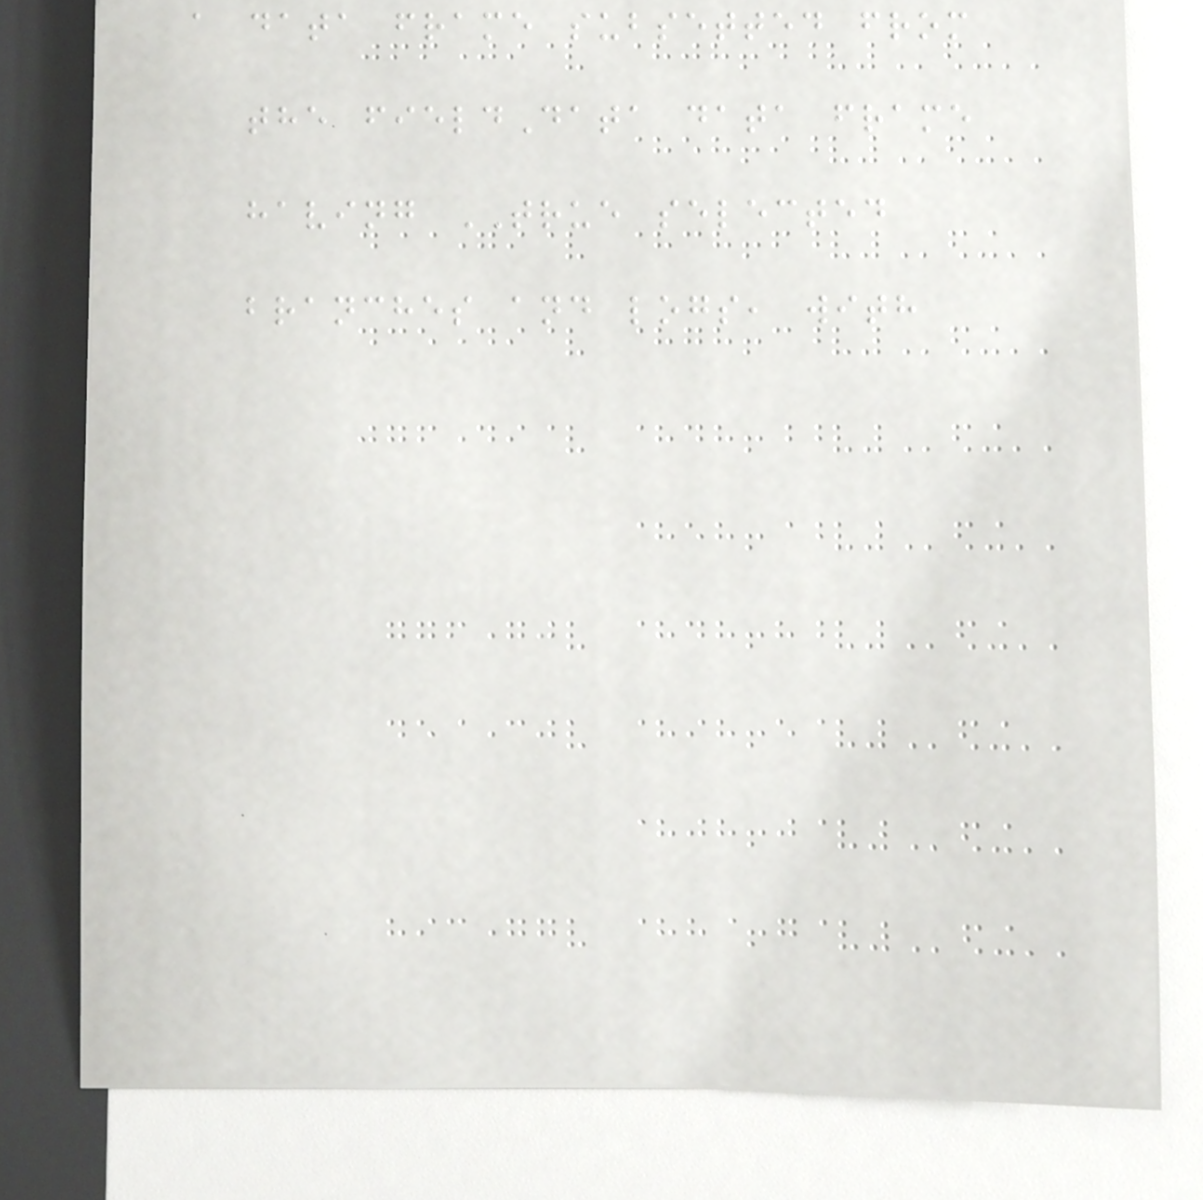a data frame subsetted from
the fieldData data frame
having TRUE selected
branches and logs, with
